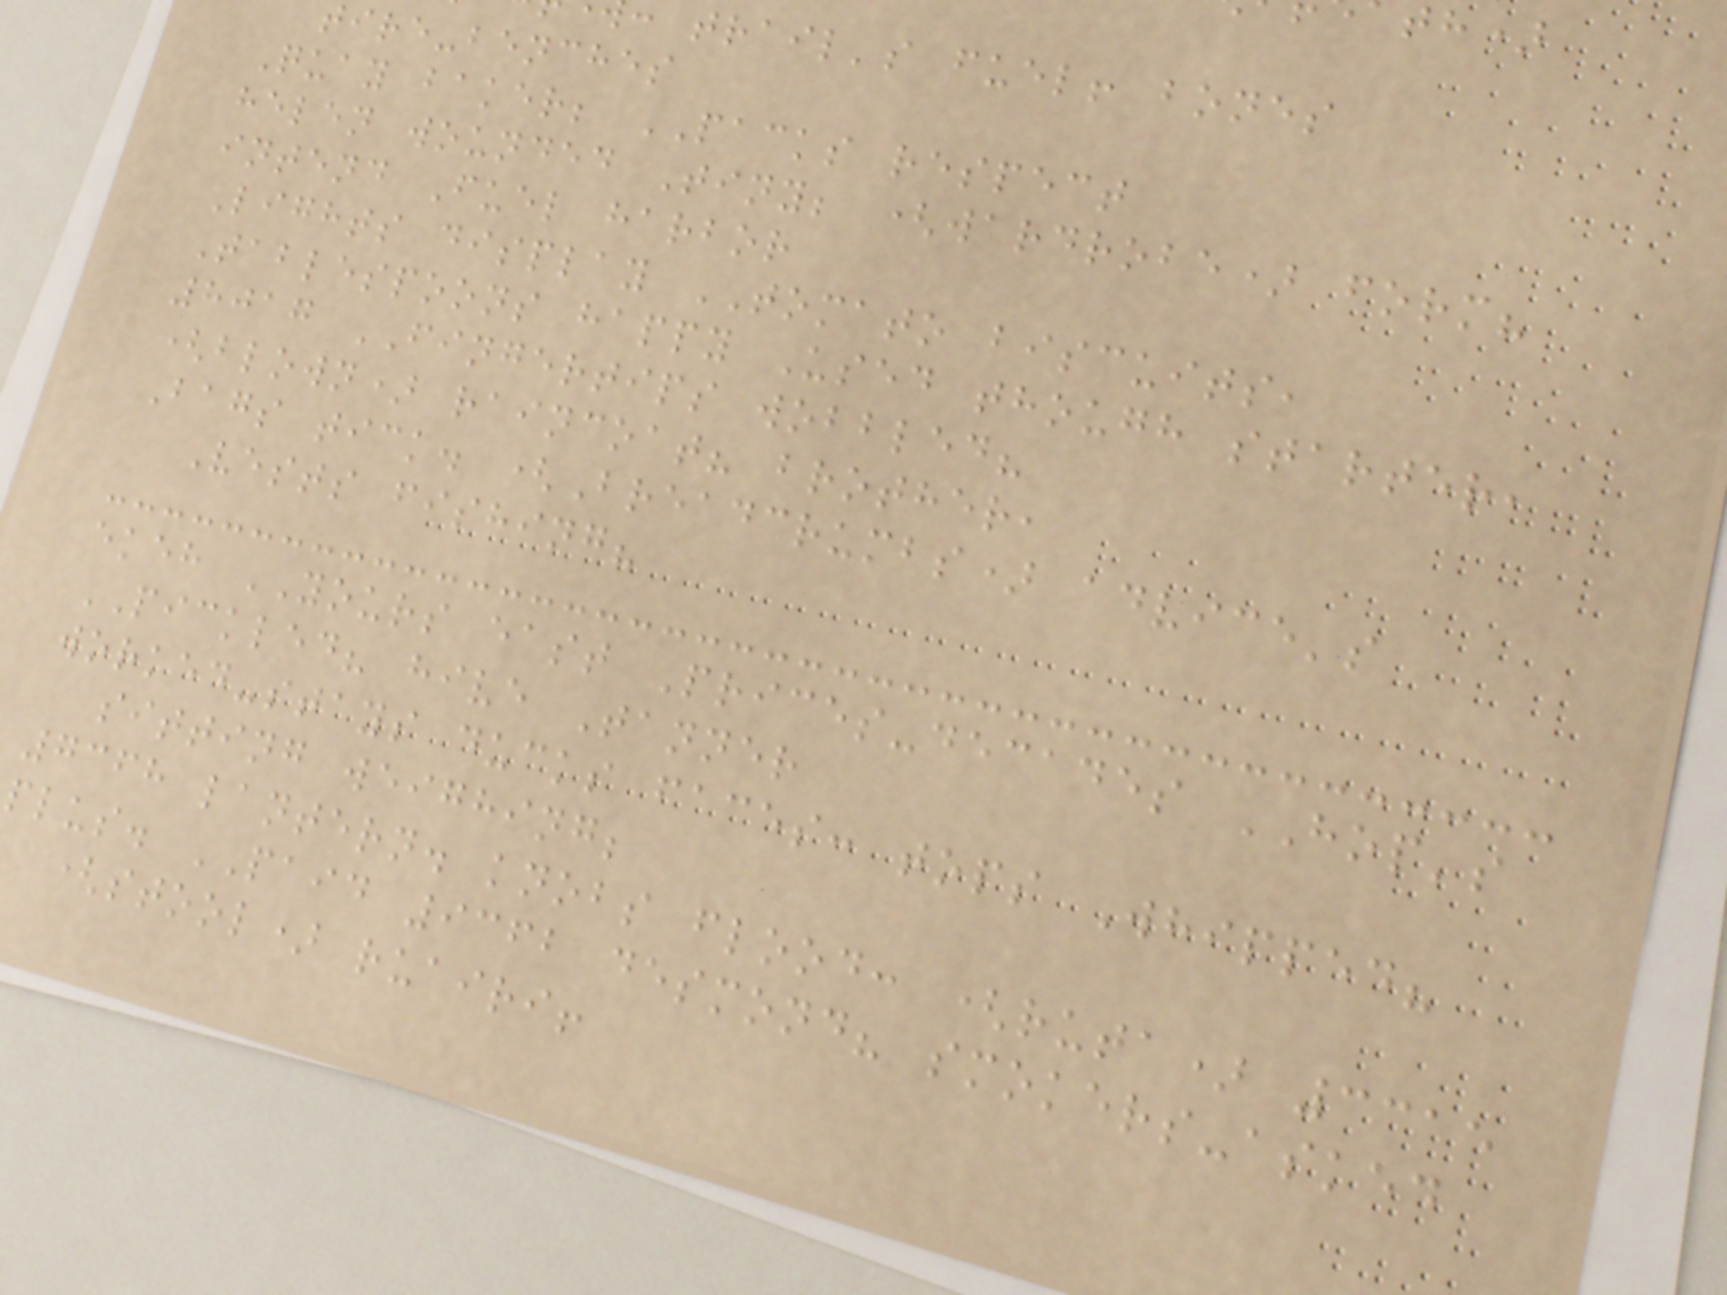trail's fuel! bones
tire-benches
Quay baker; PACKS respect
helen wounded Tiny; (wardrobe) form?
intend Fuel harbor
Lights display TOMATO biscuits,
Tablespoons happy Used though starter,
8017 FINGERTIPS wobbled?
(blown) raincoat? brother,
Bags tick. (Breadcrumbs) advice's
Vests fishing?
ekeh YOURS east Prices-decades HOP's
PICKLED? hive Tanner
worked-stays ducks faces: tops Whipped?
sitting weighing;
7368 lantern. knobs flood: (ruta) 3315
plus. PAID 9362 desmond? smokers-asked
(stool) ruairi!
